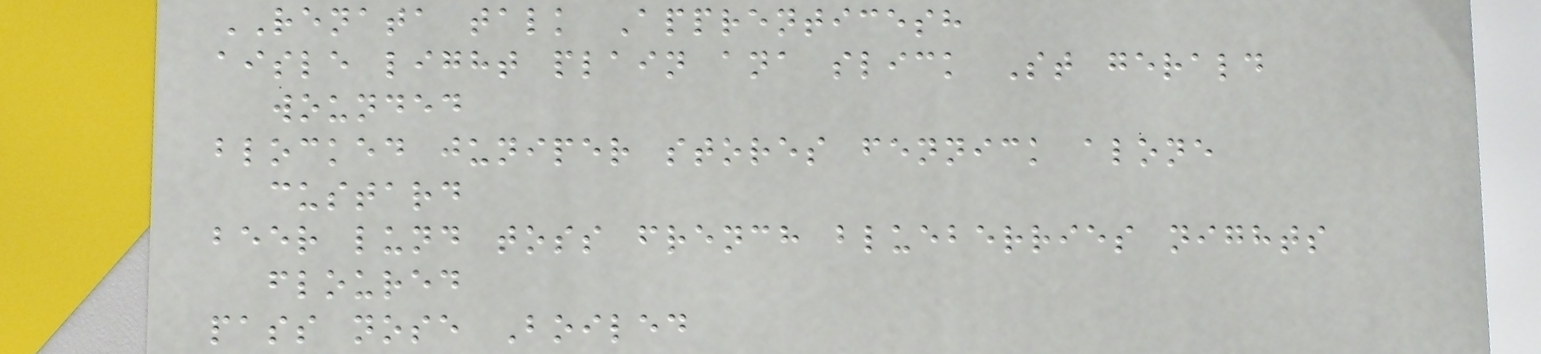RENATA talk Apprenticesh
aisle light plain ana slick St gerald
wounded
blocked juniper stores fennick alone
custard
beer lund toss french blueberries nights
floured
pass nose Boiled
